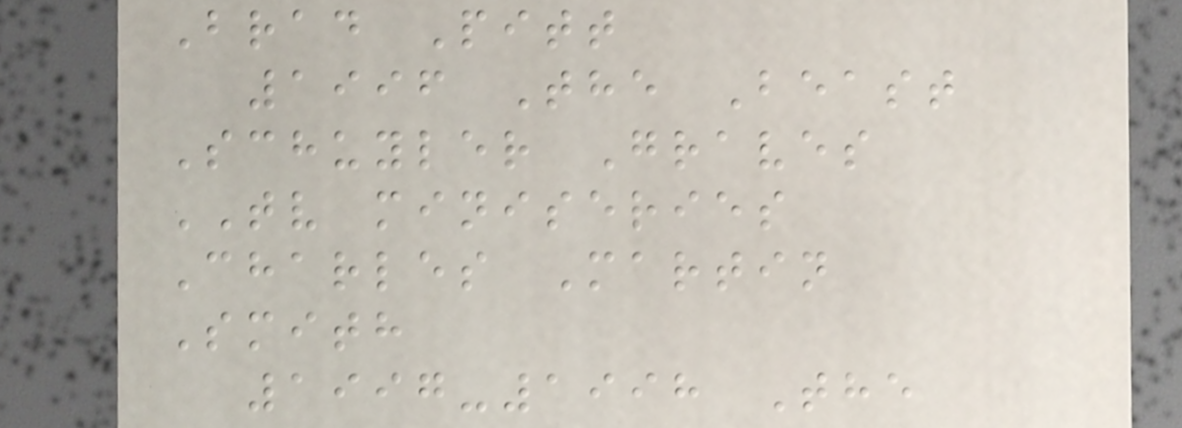Brad Pitt
1996 The Beast
Schuyler Graves
TV miniseries
Charles Martin
Smith
1997-1998 The
